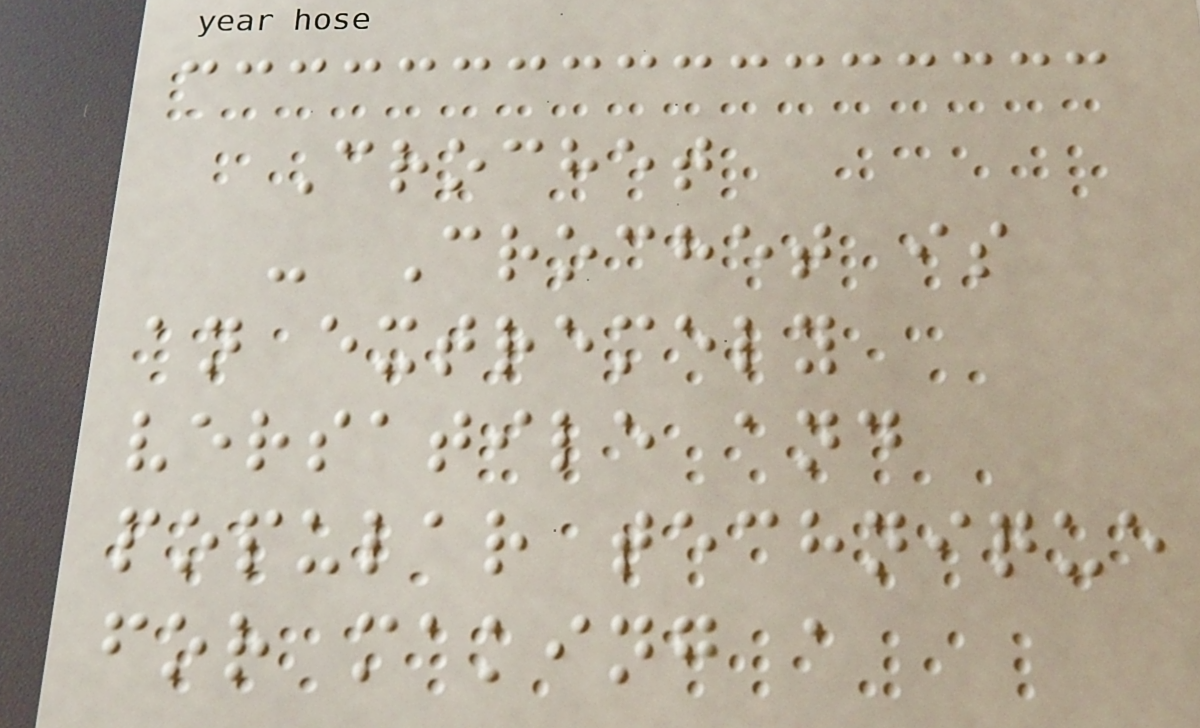Crochet
- Crochet is
an extremely
versatile and
popular technique
for making a
